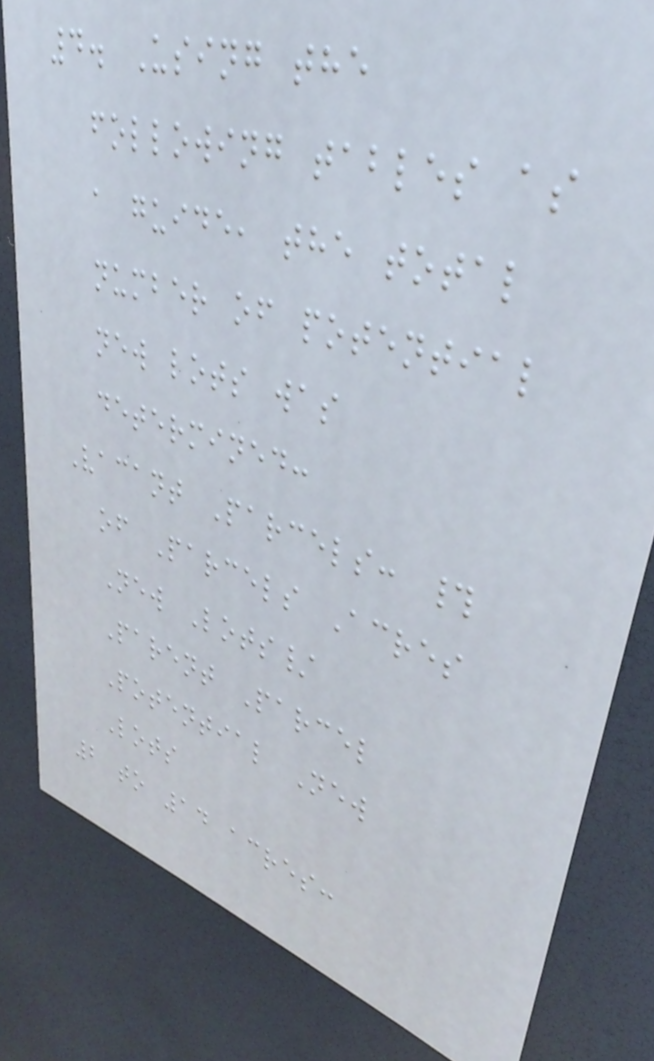4. Using the
following tables as
a guide, the total
number of potential
new lots was
determined:
Vacant Parcels: #
of Parcels Acres
New Lots/
Parent Parcel
Potential New
Lots
2 to 14 acres:
